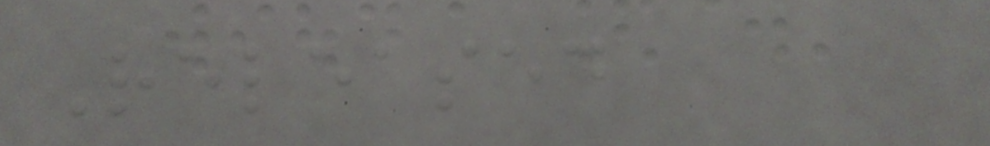Released
